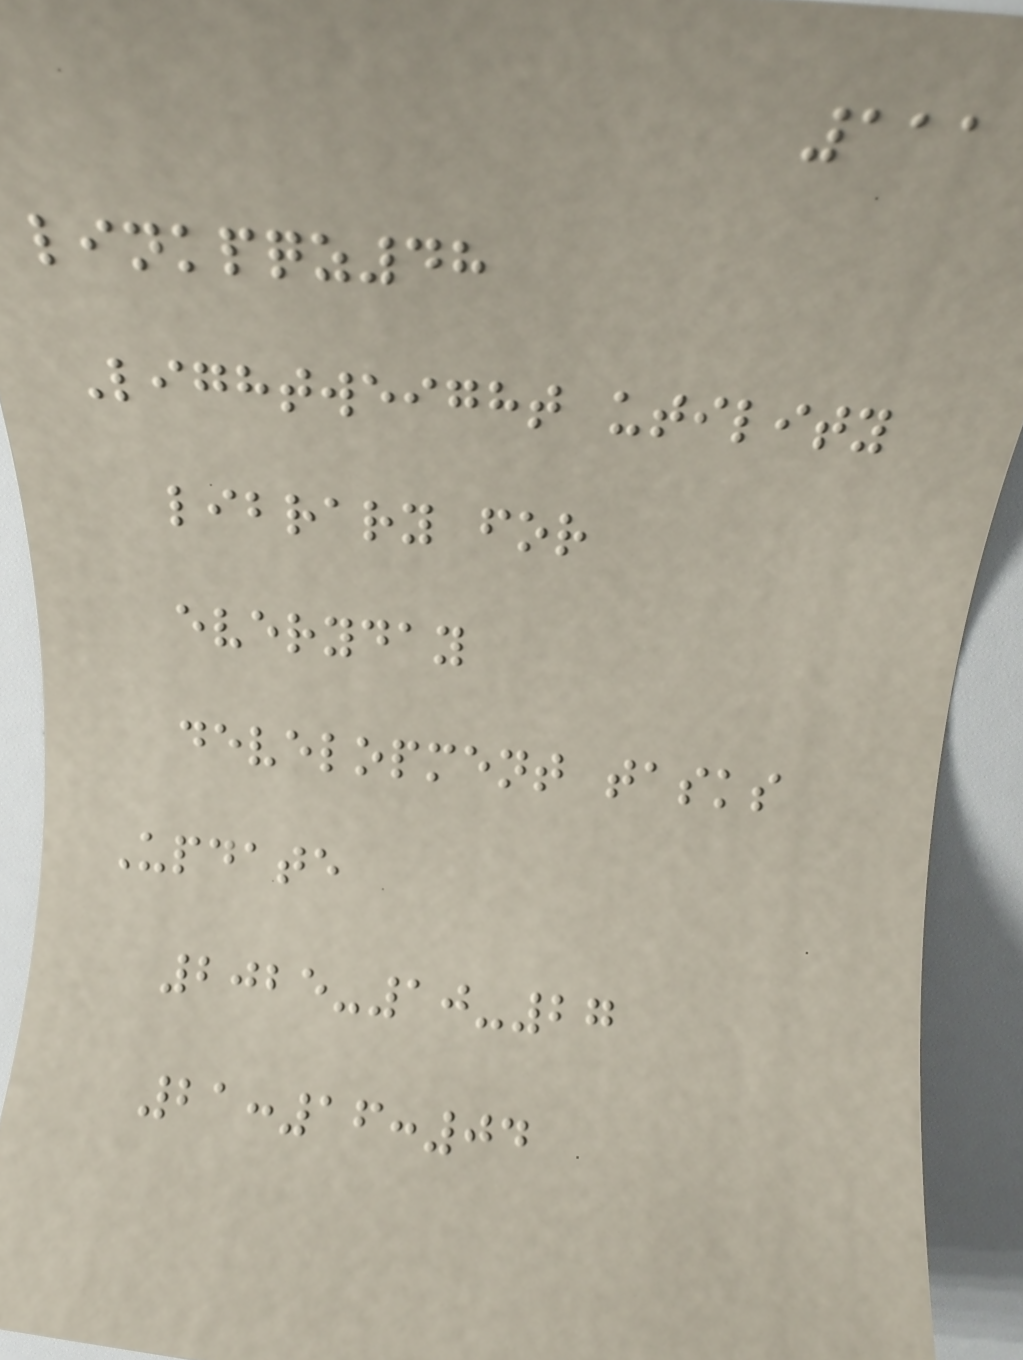111
linkpqz48
Lightweight utility
library for
everyday
development tasks
Update
2025-10-27
21:16:04
